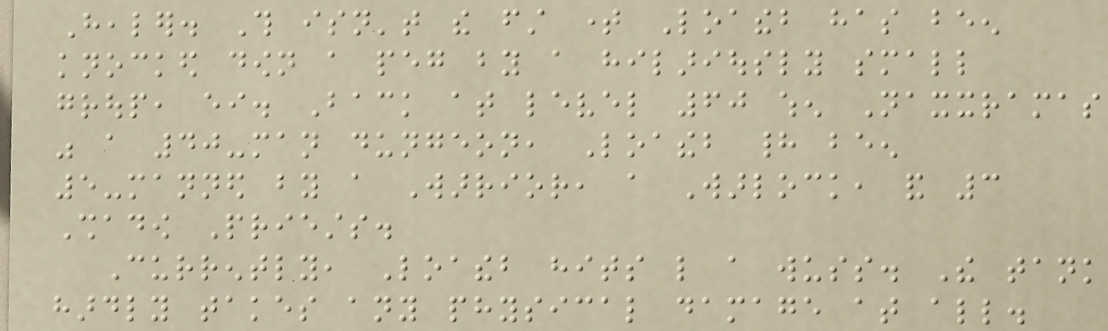Healer. This isn't the first time Loatheb has been
knocked down a peg by a hilariously small
group, either. Back at level 60 when Naxxramas
was a 40-man dungeon, Loatheb had been
5-manned by a Warrior, a Warlock, and 3
Shadow Priests.
Currently, Loatheb hits like a wuss. The tank
hardly takes any physical damage at all.
